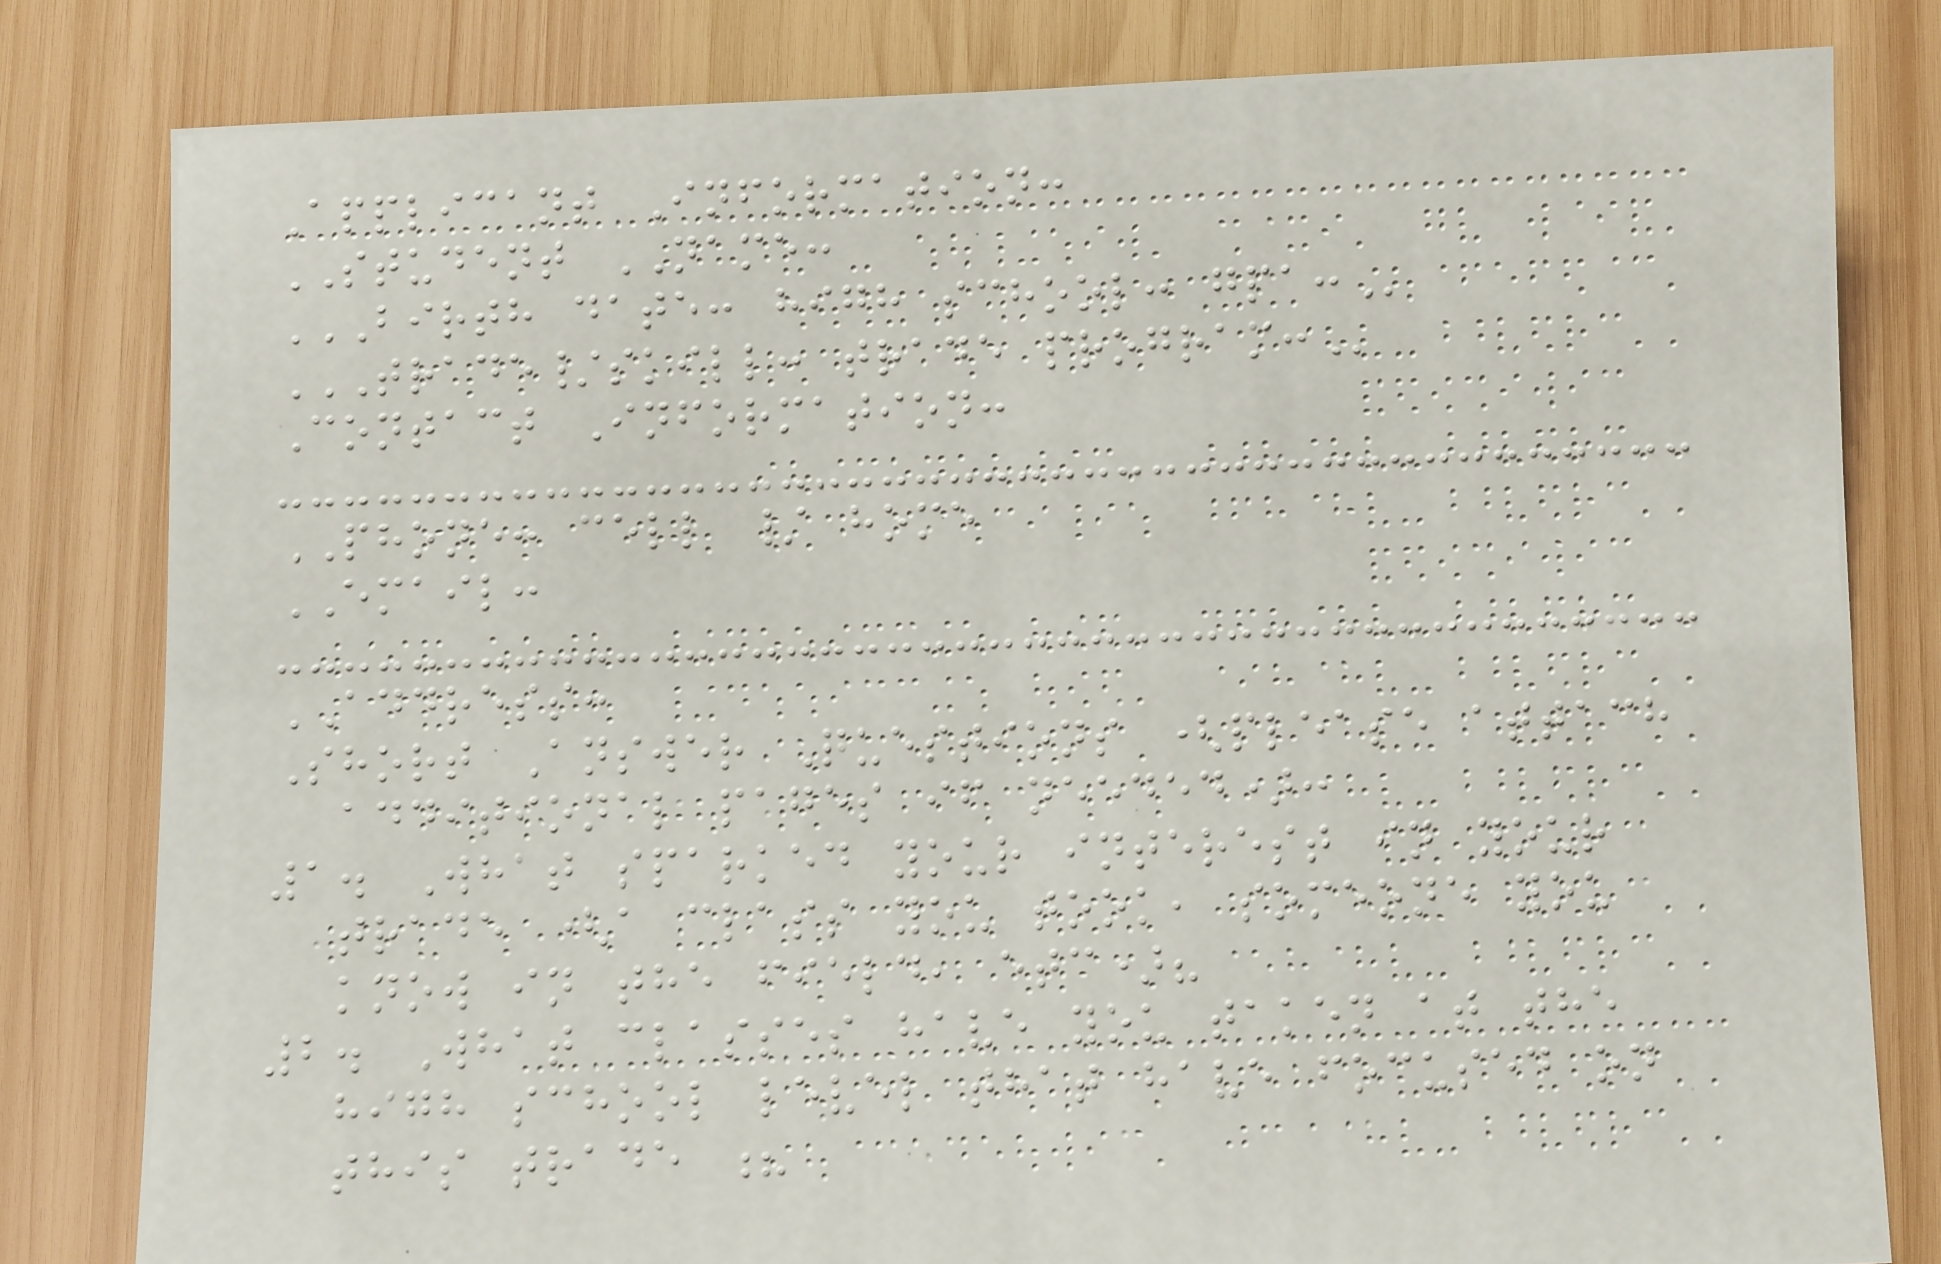Applicant Information:
STUDENT NAME:
BIRTH DATE: HIGH SCHOOL: GPA:
TRADE/SKILL: TRADE PROGRAM:
Contact Information:
PHONE: cell / home
EMAIL:
ADDRESS:
Short Answer Questions (please attach
additional pages if needed):
1. What sparked your interest in your
trade (a class you took, someone you
know in the field, etc)?
2. What classes have you taken at the
high school level that have focused on
this trade ?
